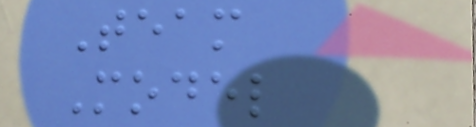Team
Model
